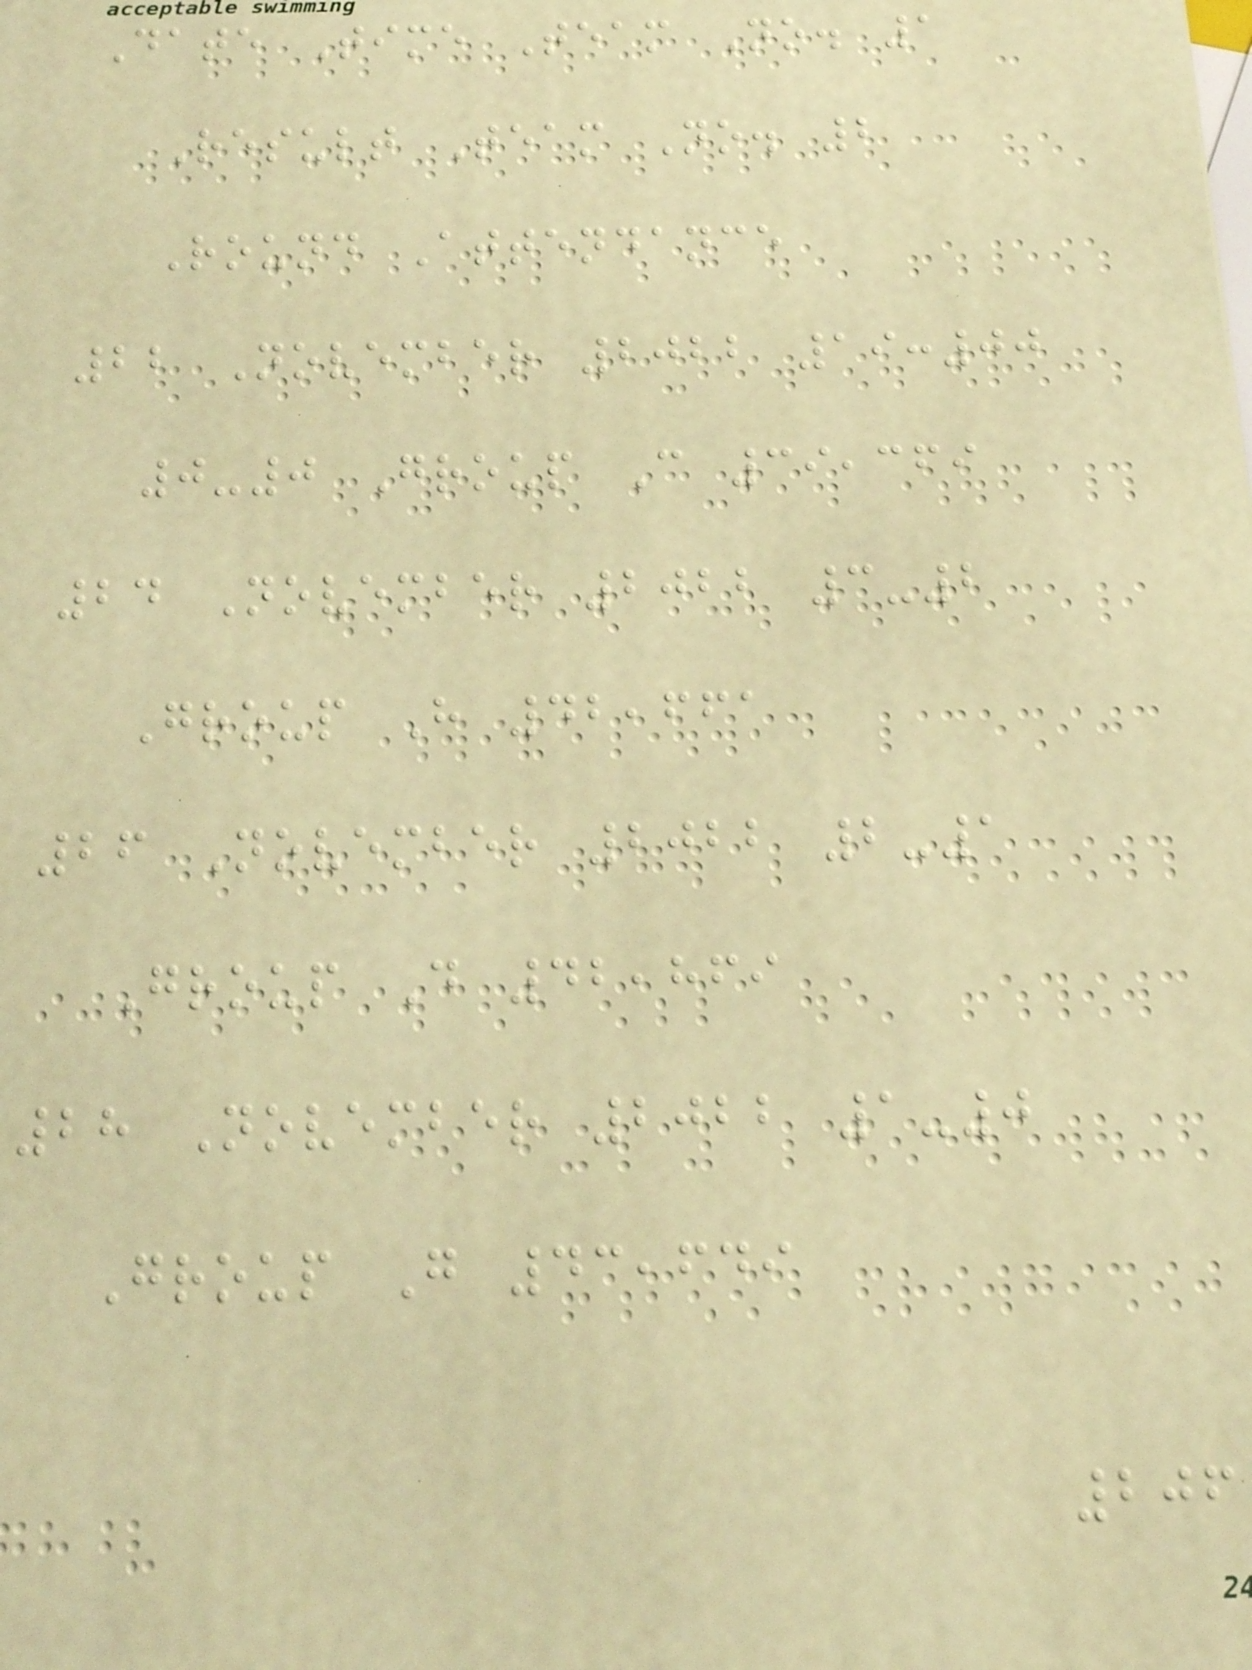Date Time Team No. 1
Result Team No. 2
Round Attendance
22 November 2022 19:00
0-0 Group C 39,369
24 November 2022 3-2
Group H 42,661
26 November 2022 2-1
Group D 42,869
28 November 2022 1-0
Group G 43,649
206
